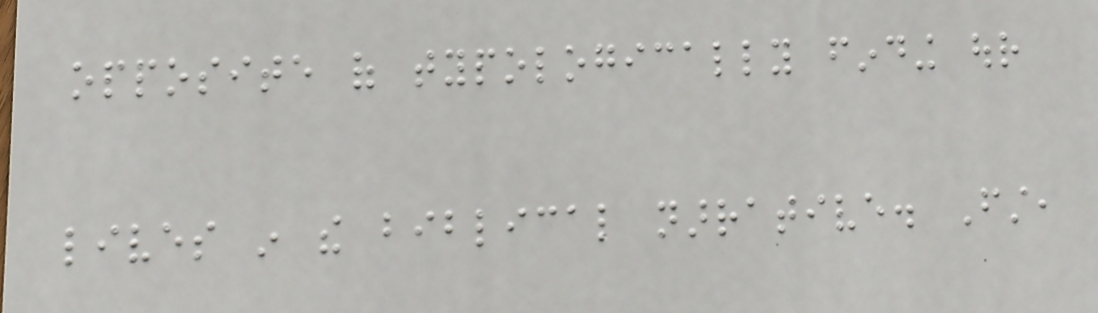opposite of typologically finding our
lives in the biblical narrative. First,
